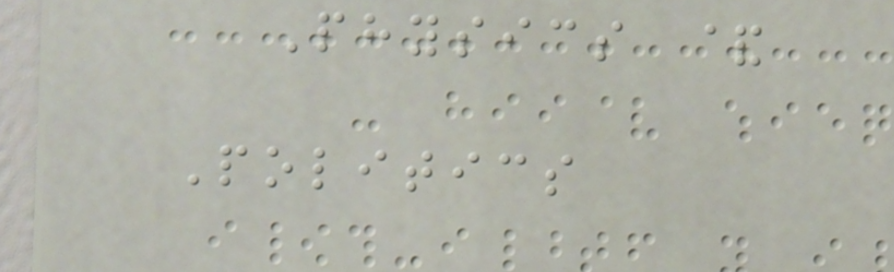Physics &
Politics
